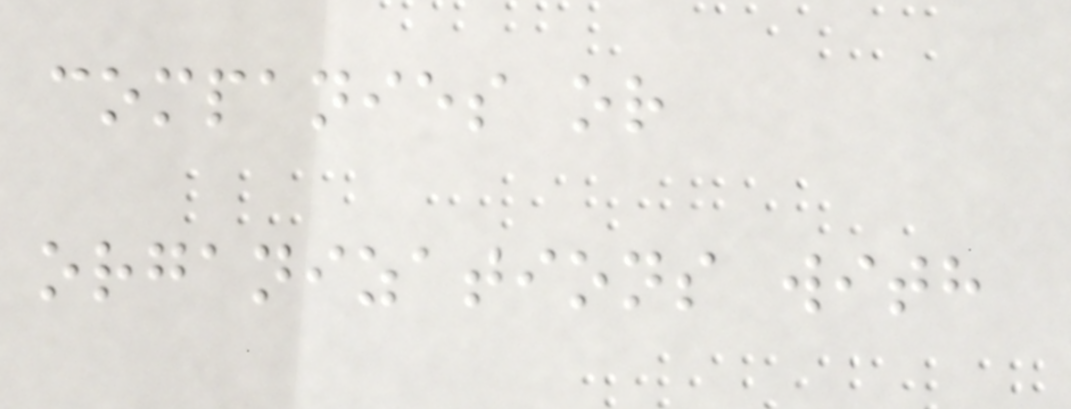companies or
organizations with
